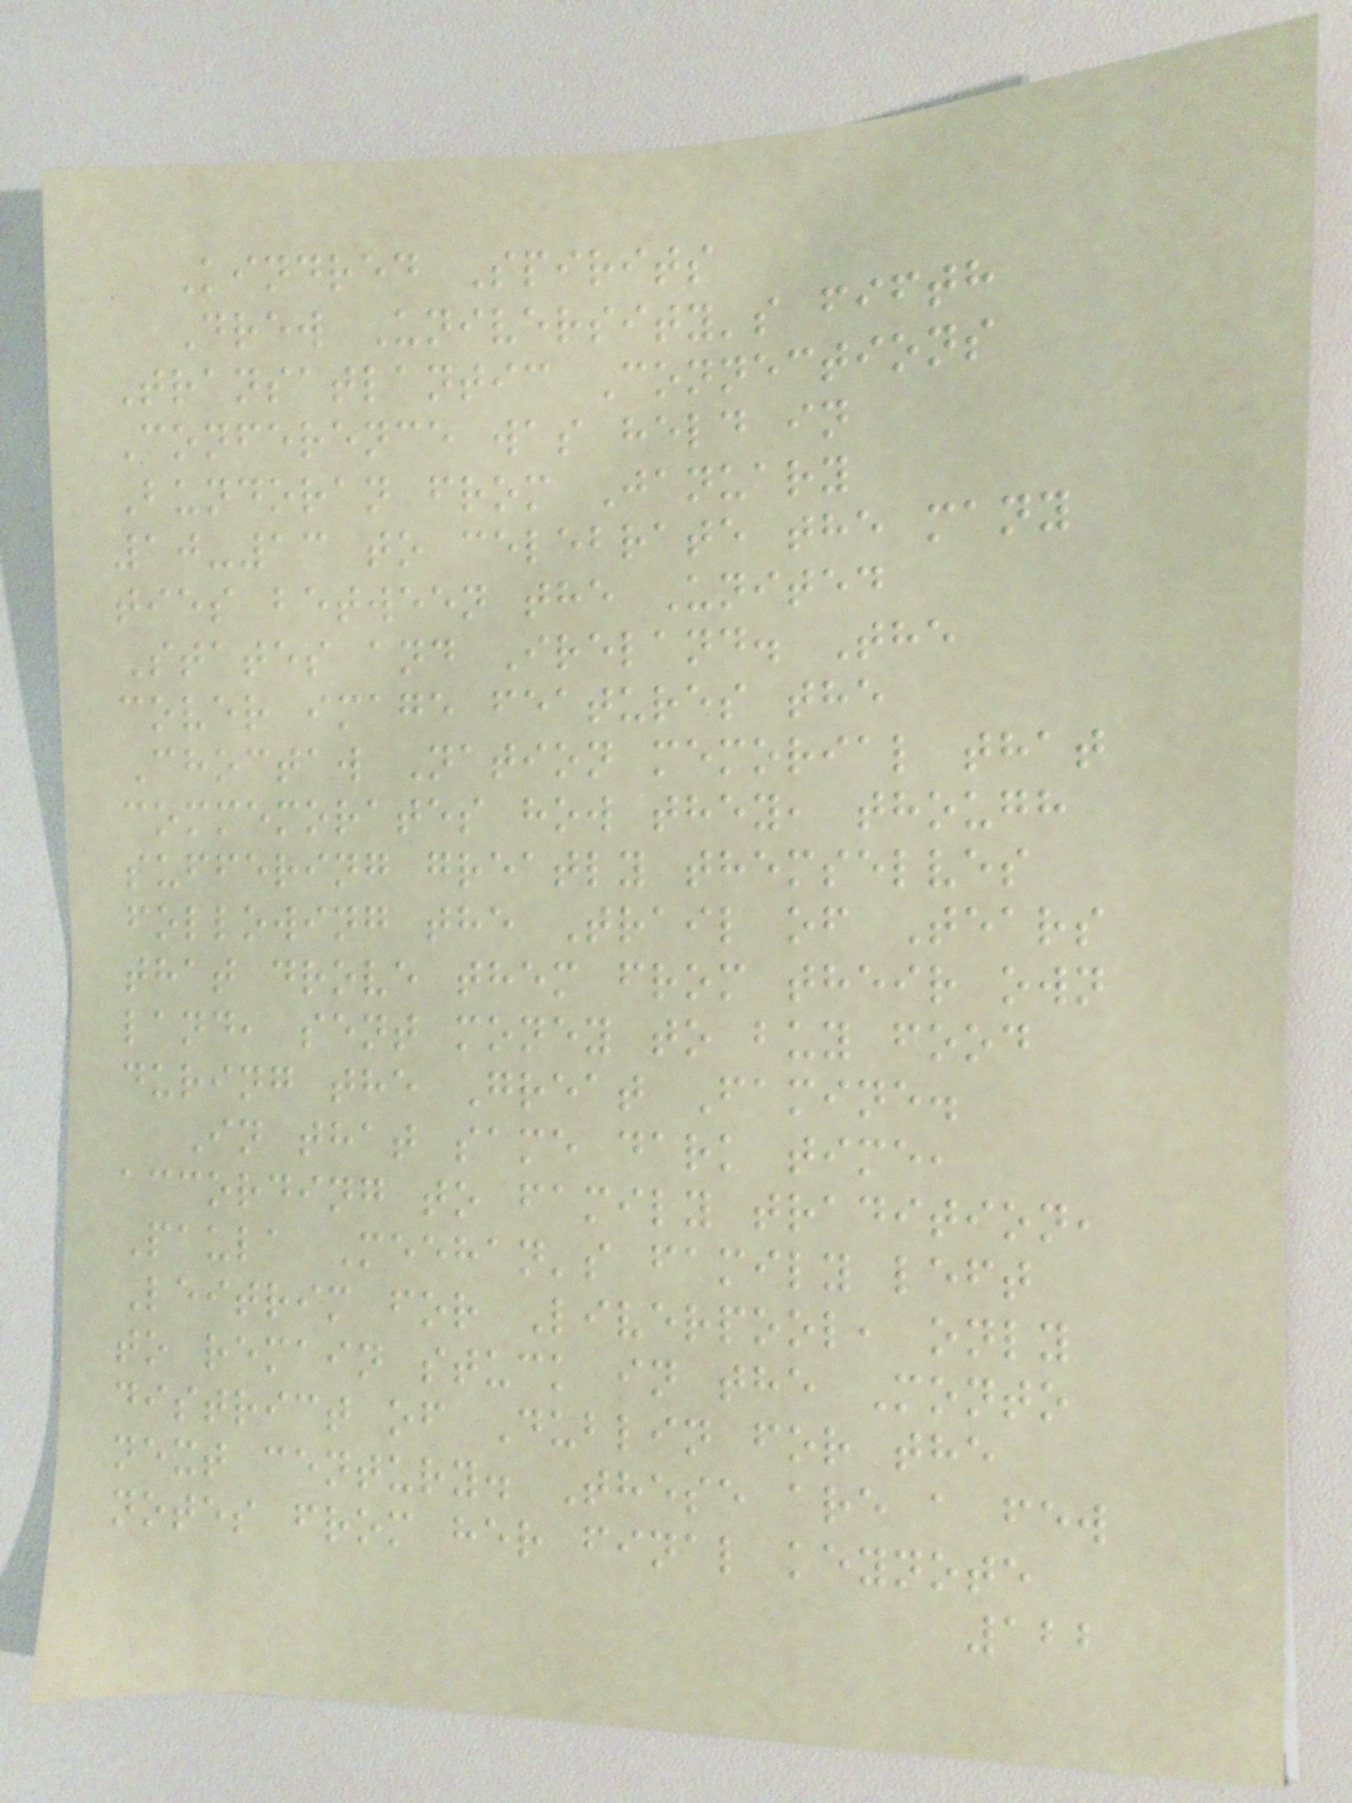Kindred Spirits
Drew University's fifth
Transatlantic Connections
Conference was held in
Bundoran from January
10-13 to celebrate the many
ties between the United
States and Ireland. The
cover image features the
Choctaw Nation memorial that
commemorates how they, though
suffering greatly themselves
following the Trail of Tears
that drove them from their own
land, sent money to buy food
during the Great Famine.
In that same dark time,
according to family tradition,
Paula Meehan's family left
Leitrim for Liverpool, only
to remain stuck in the Monto
district of Dublin for the
next century. These are a few
notes from her final keynote
122
